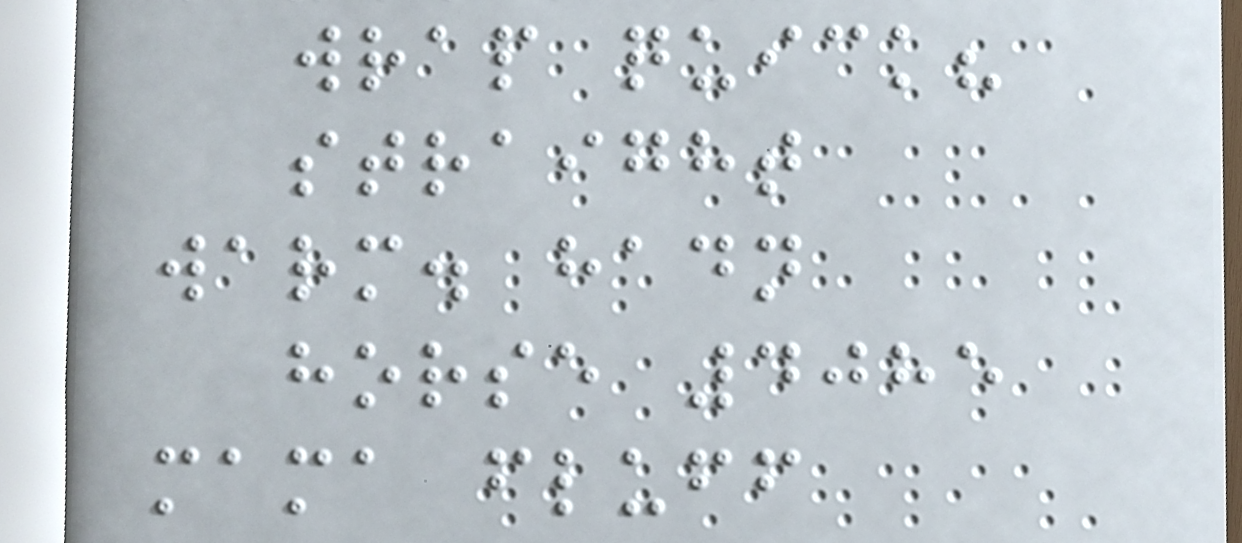wrap quick?
straight
warm. hadn
horse 4085
mama fluff
